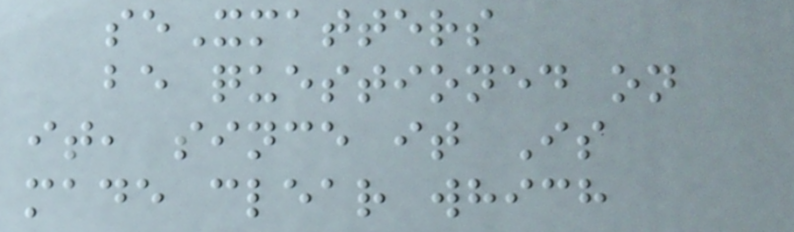seXmatters
be questioned on
it, since it Is
made clear which
